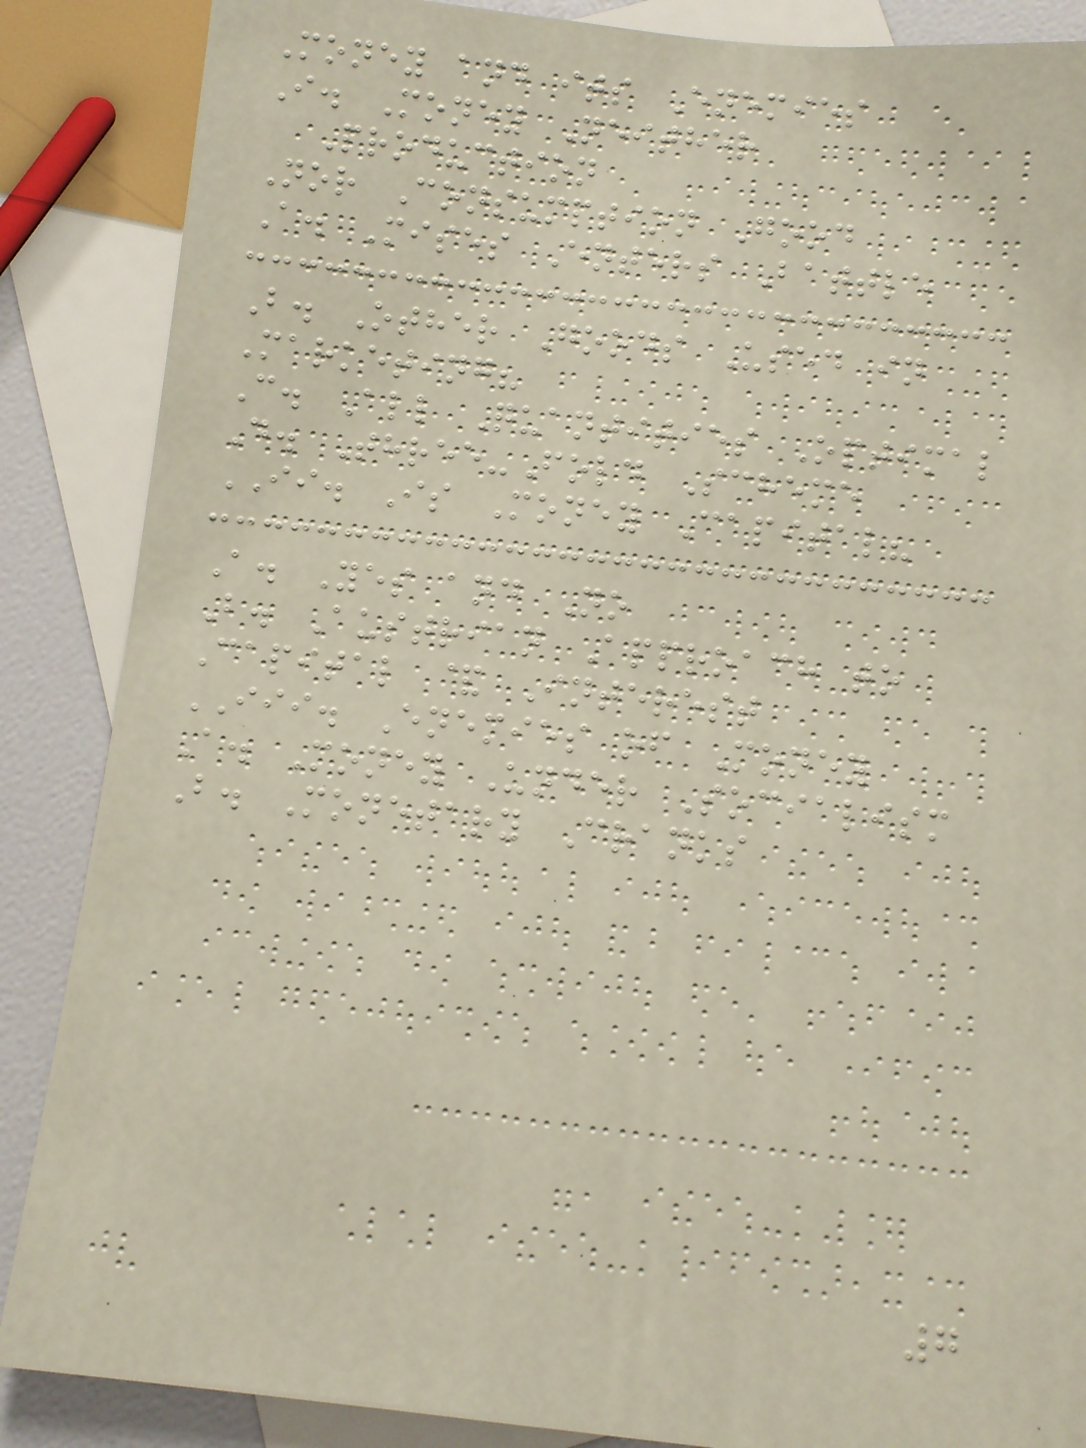Money and its Enemies
I. Money Neither
Production
Nor Consumption Good
A. Mises Enters Battle
B. Other Goods Used in
Marketing?
C. All Quantities Optimal
D. Three-Fold Scheme
II. Is Money Capital?
A. Yes and No
B. Austrian Approach to
Capital & Interest
III. Enemies of Money
A. Money Under Socialism
B. Monetary Cranks
7
